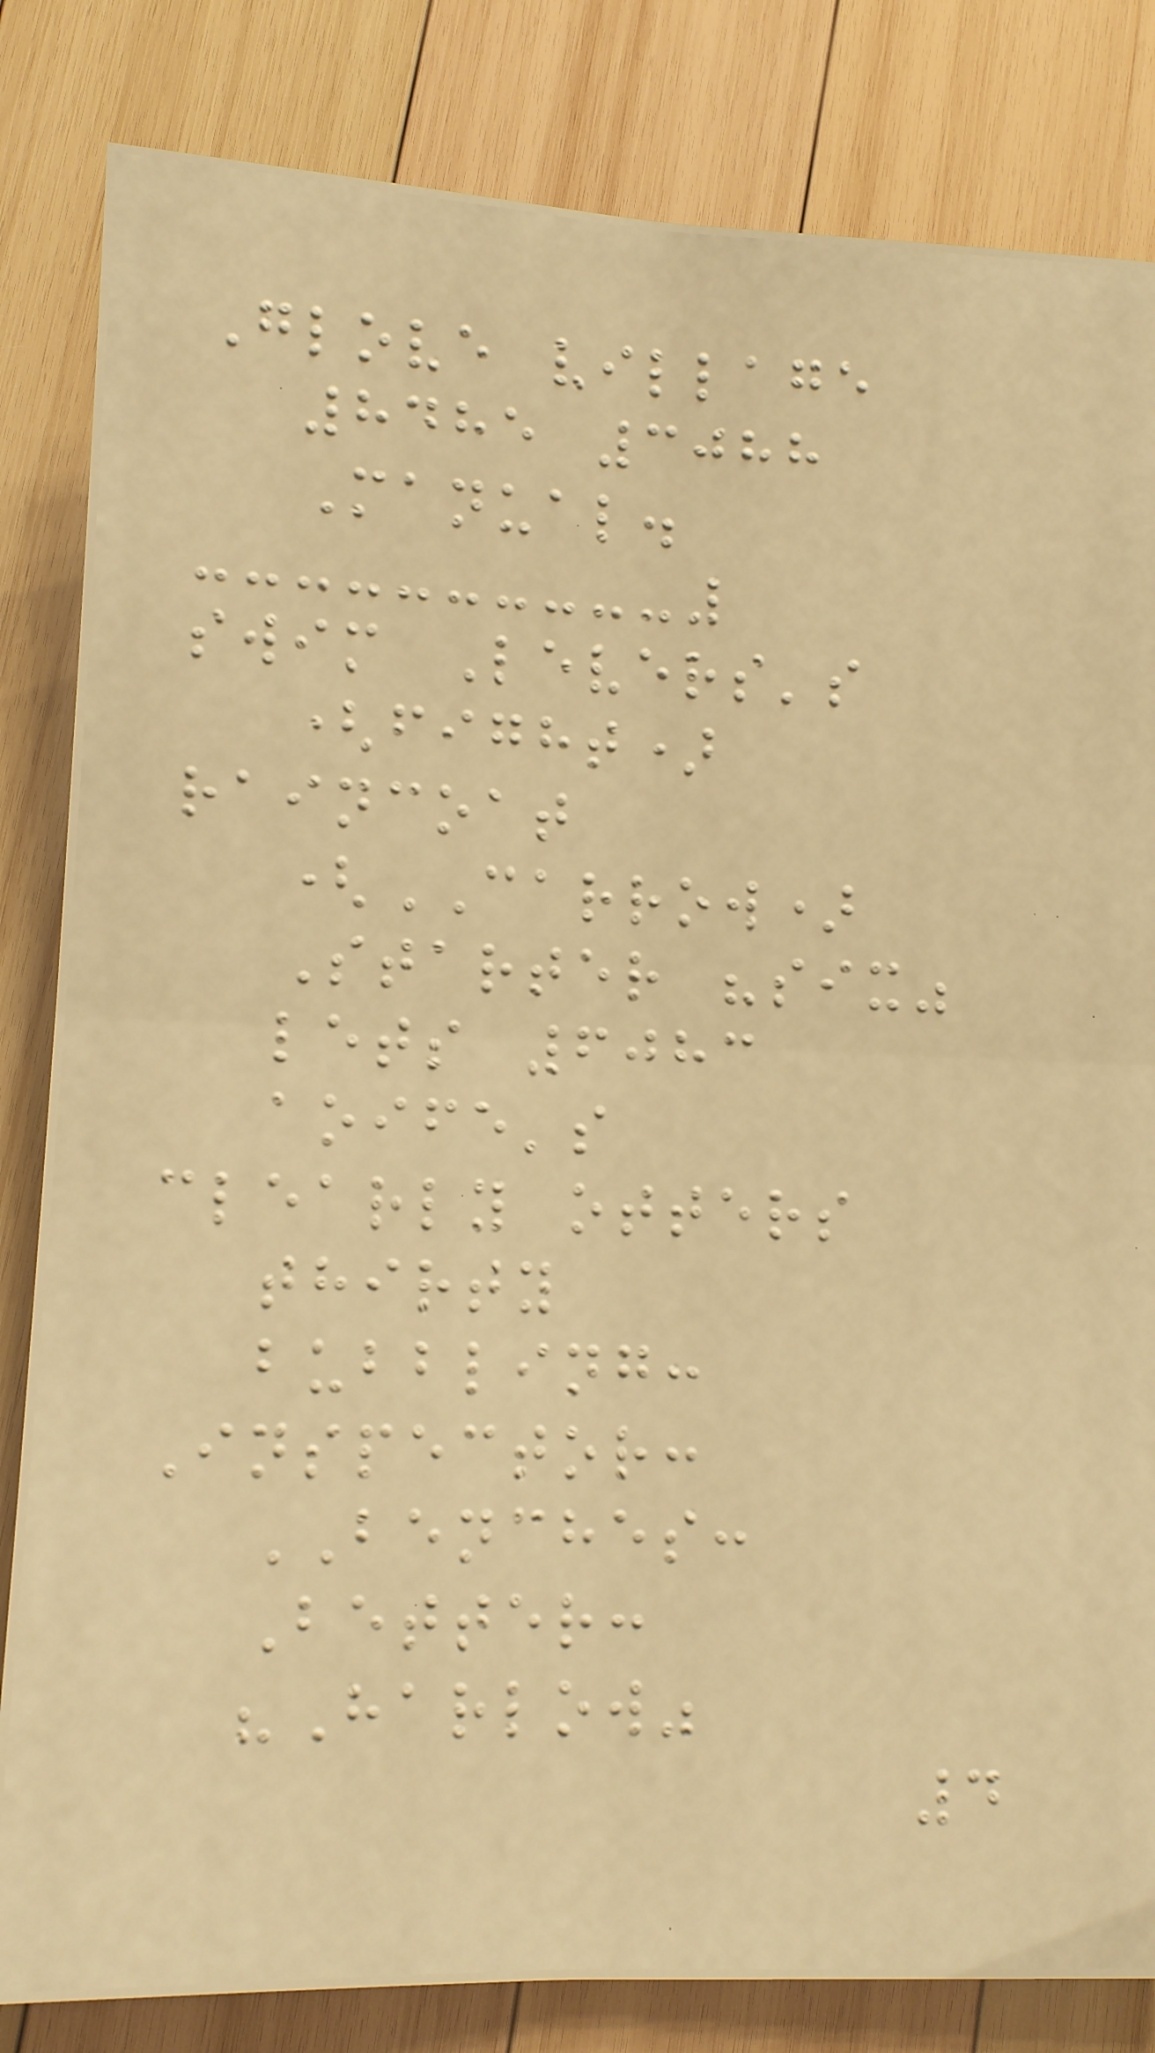Glove village
8485 3088
Manual.
swim Levers's
(fight)
raincoat
(CARROW)
Starter "six"
lets 6083
aoife's
clearly otters
thirty
bubbling:
Inspector:
BENCHES:
Better:
"Harlow"
4
